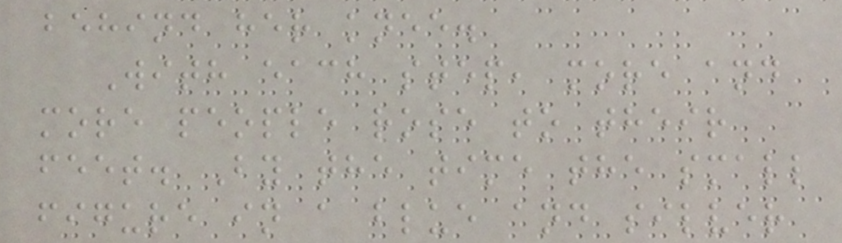behind her knee.
With each step, more and
more people rose to their
feet. By the time the small
figure in a blue and silver
